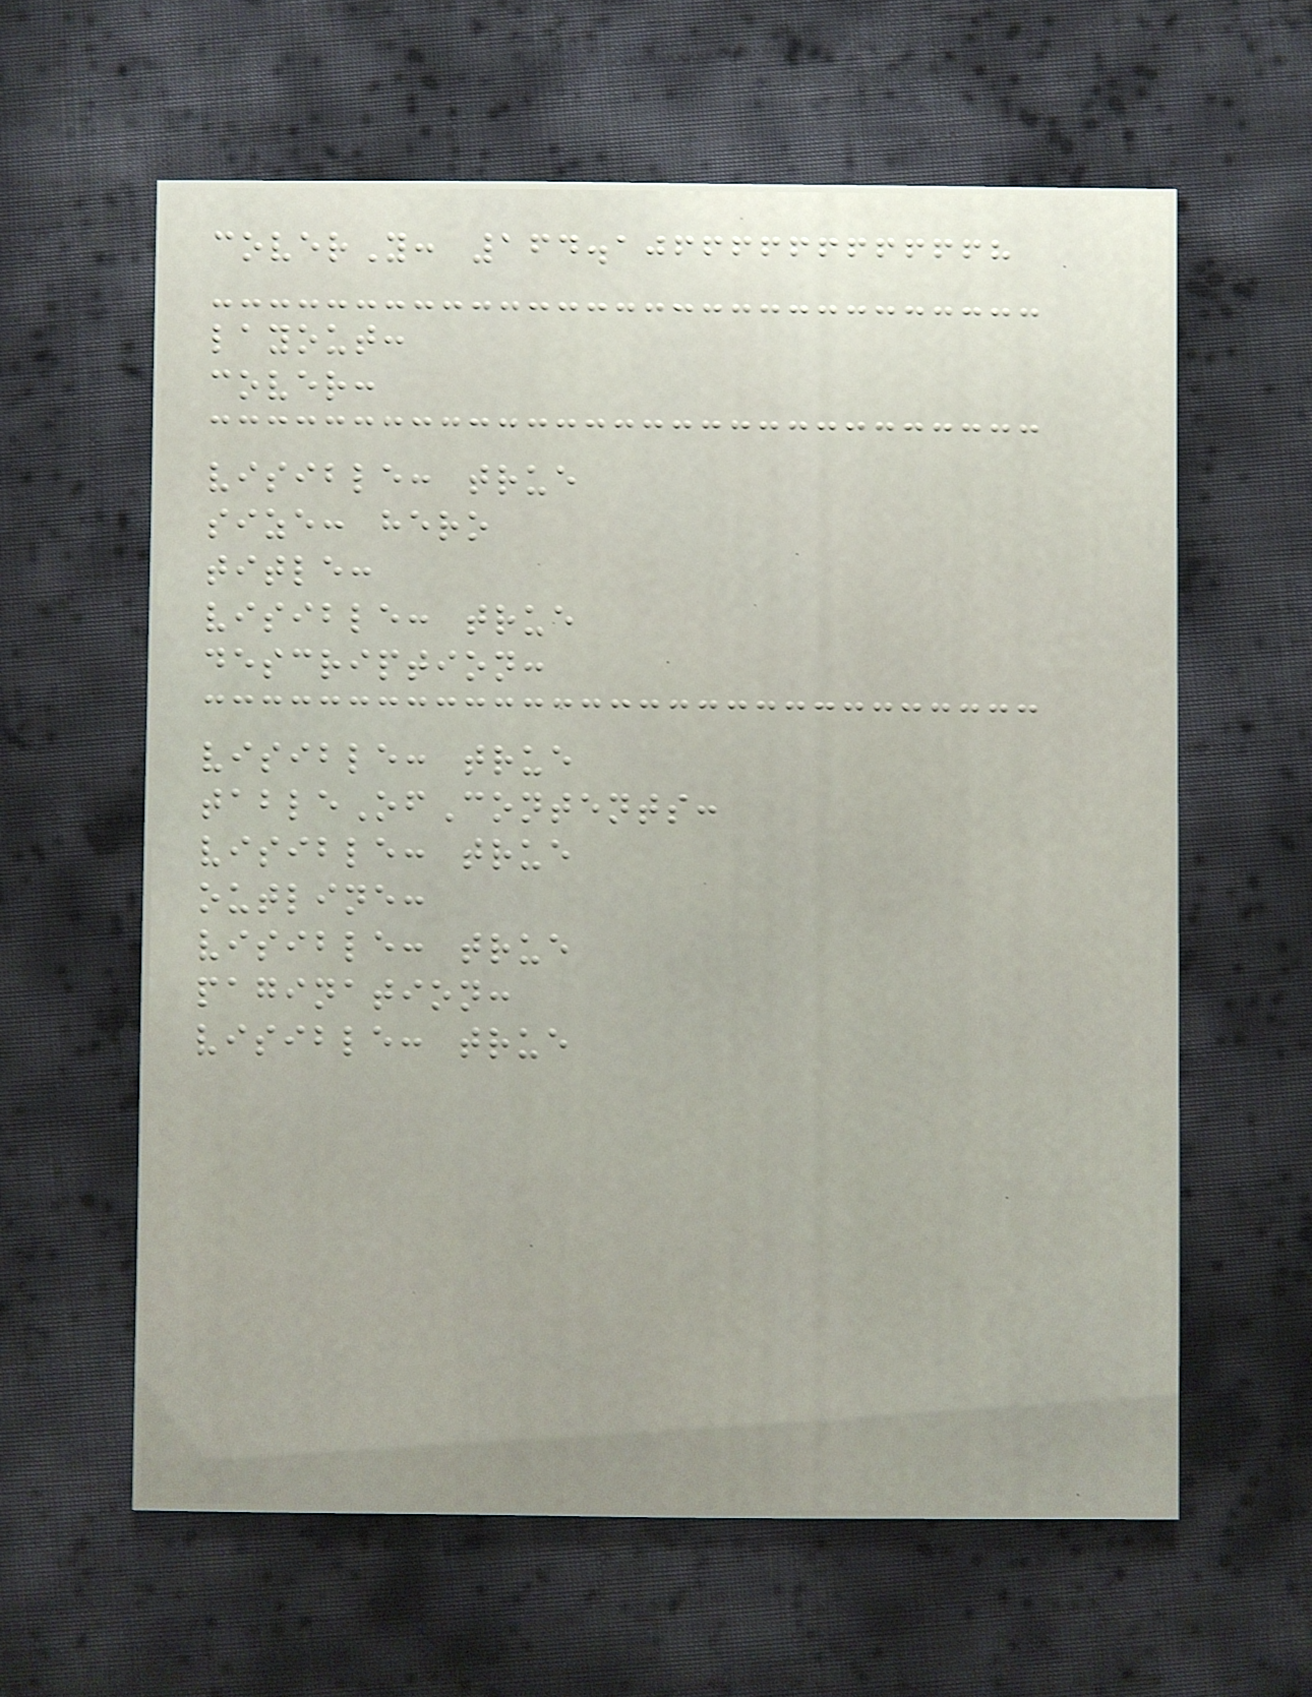coverY: 164.10666666666668
layout:
cover:
visible: true
size: hero
title:
visible: true
description:
visible: true
tableOfContents:
visible: true
outline:
visible: true
pagination:
visible: true
